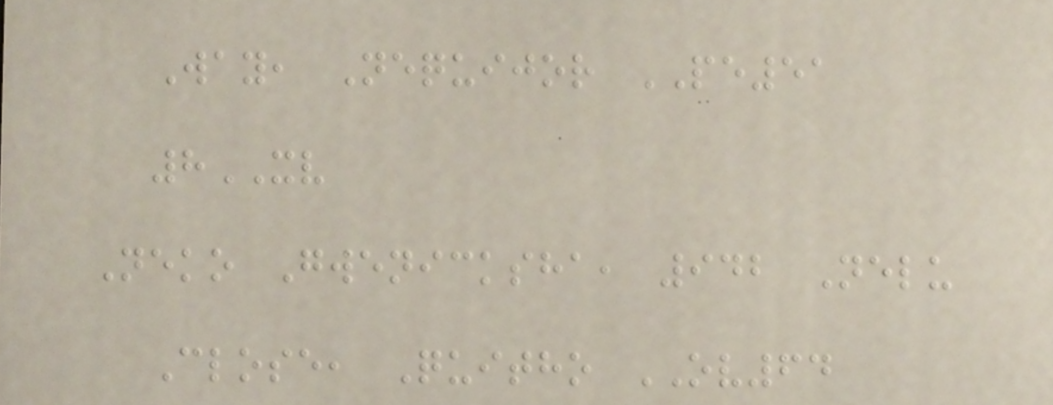Way, Nequijor PE51
8XV
Neko Gwenicksha, 942 Nelu
Close, Quitho OV64
